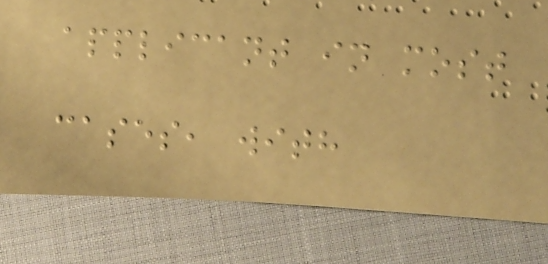applicant in most
cases, with
